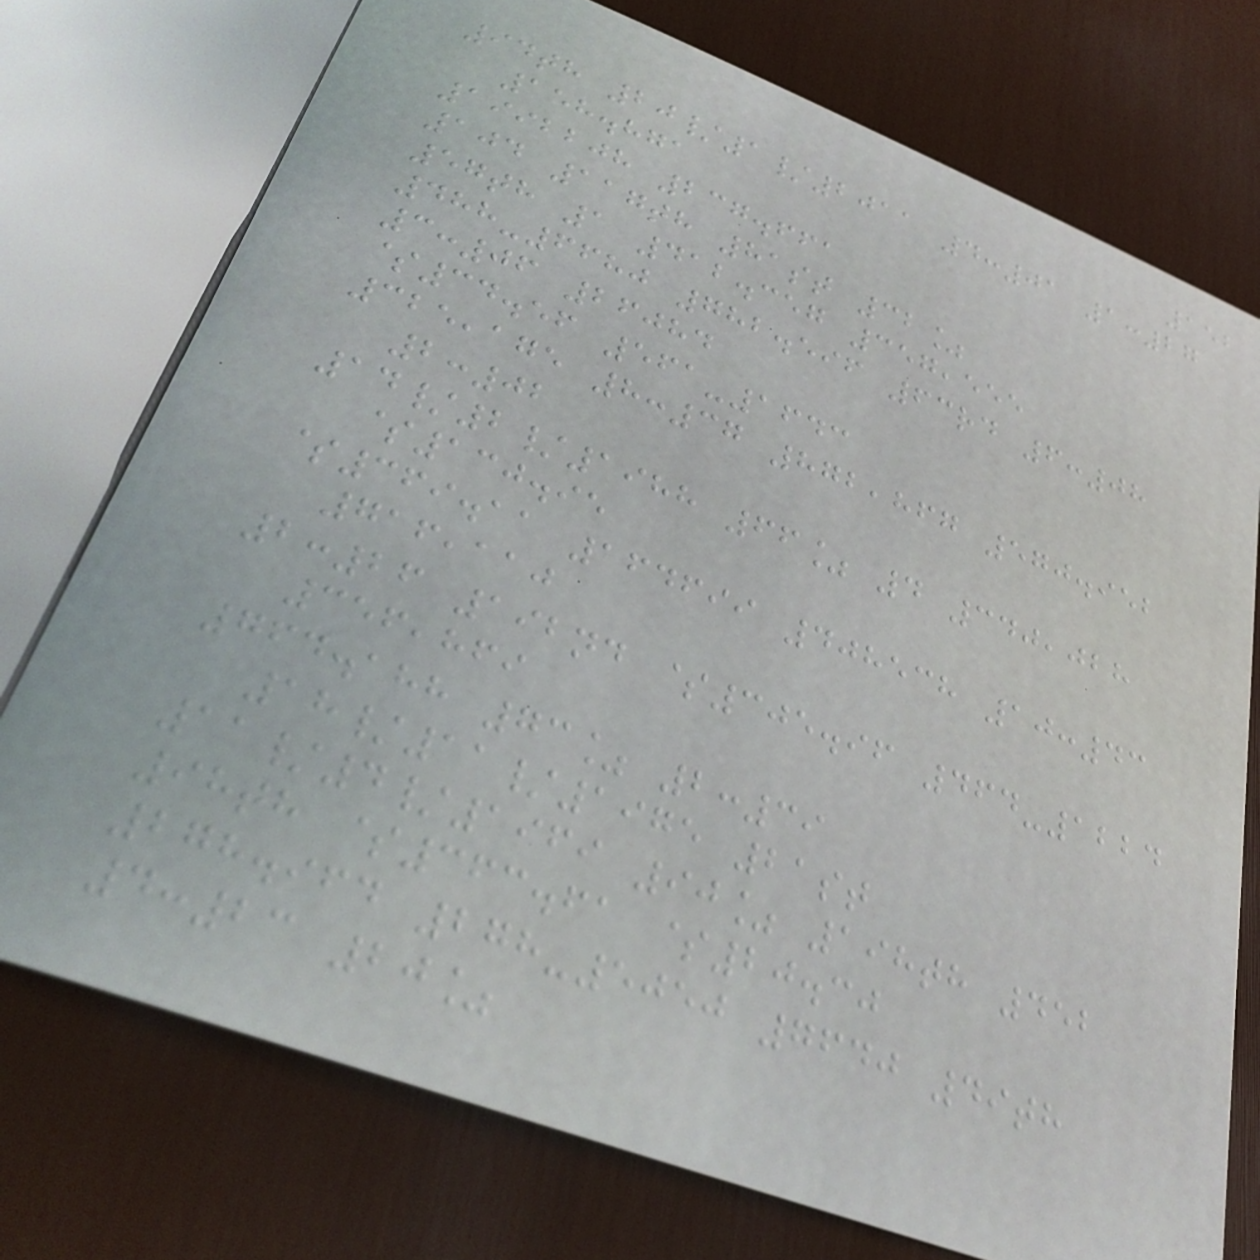152
94th 20/1/2011 4:01 1:27
158.871
1992208 237.661
104 117th 81st 32%
57th 1 412.357 357,555
488-6680 782.596 63rd 6:08
3:06 26084
$34.56 561-1643
325,175 8:37 872,867 570.952
2:02
14/2/1988 66% 4 340,028
$130.95
$369.11 164699 408538 10:43
716,110
2:26 192nd $305.96 464-1224
356,869
764.188 73% 2:39
18/11/1975 21st
11/4/1969 90% 198th 452
98th $363.61 $20.30
278.964 278-5050 7640 49th
4:23 20%
